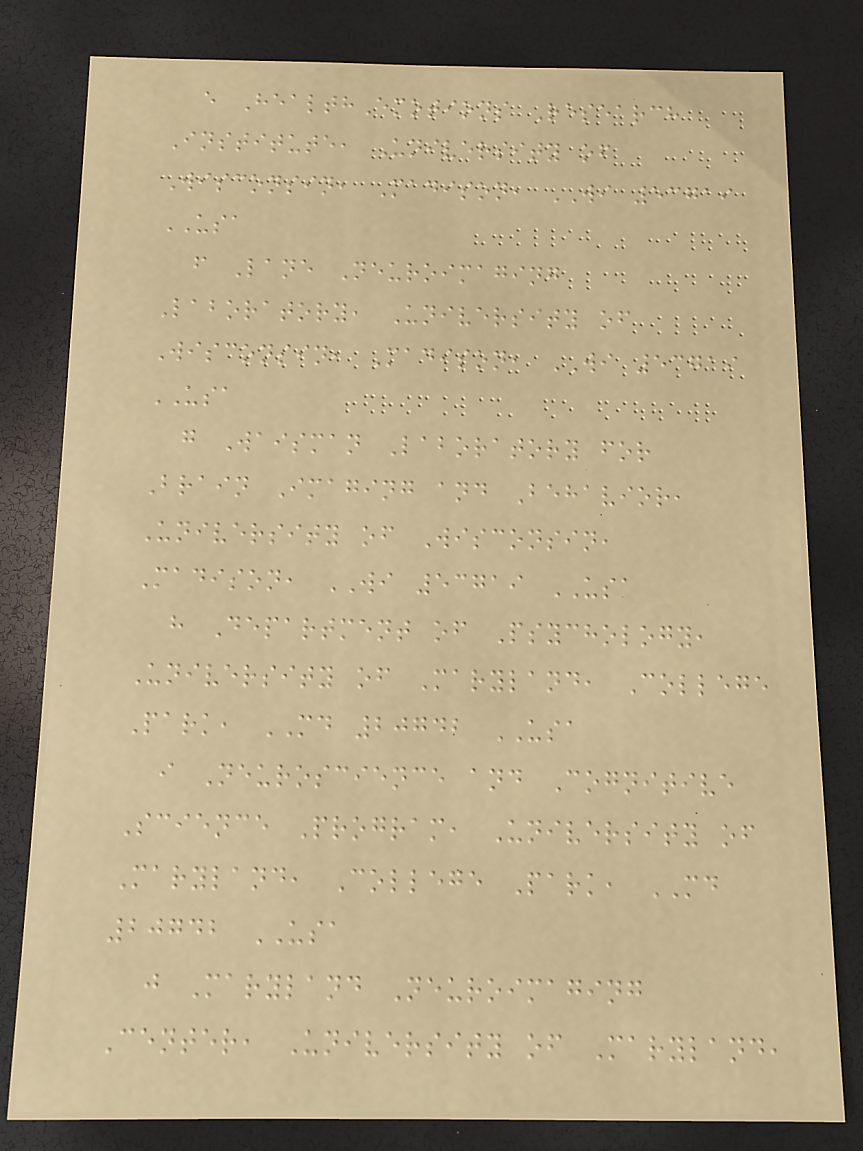e HealthEmotions Research
Institute, University of
Wisconsin, Madison, WI 53719
USA
f Lane Neuroimaging
Laboratory, University of
Wisconsin, Madison, WI 53719
USA
g Waisman Laboratory for
Brain Imaging and Behavior,
University of Wisconsin,
Madison, WI 53719 USA
h Department of Psychology,
University of Maryland, College
Park, MD 20742 USA
i Neuroscience and Cognitive
Science Program, University of
Maryland, College Park, MD
20742 USA
j Maryland Neuroimaging
Center, University of Maryland,
